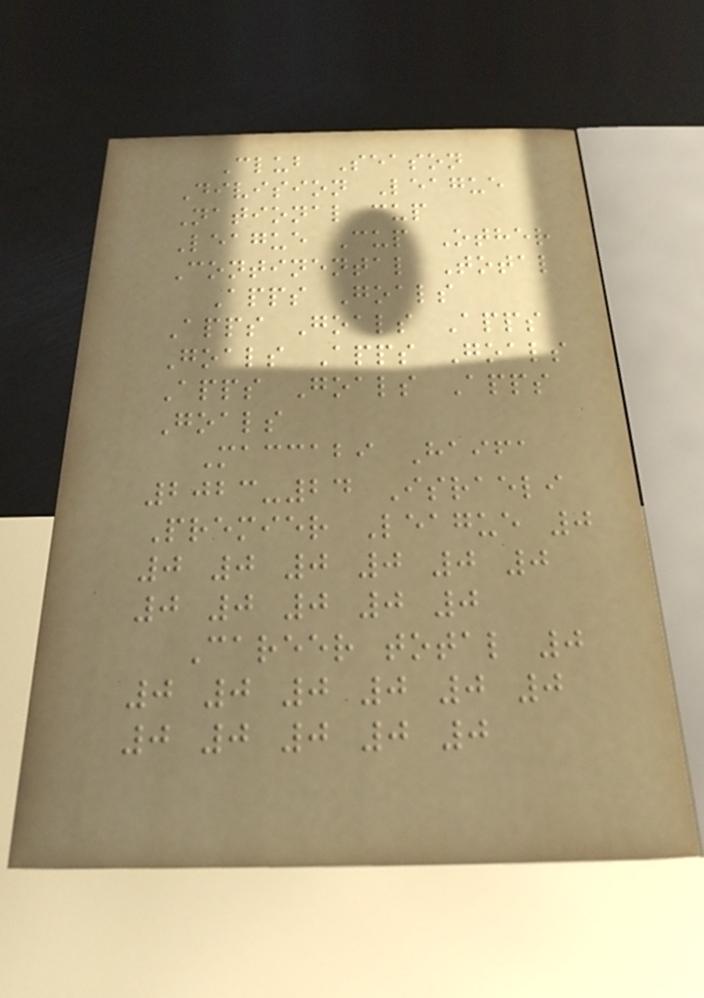Club Season
Division League
National cup
League Cup Other
Continental Total
Apps Goals
Apps Goals Apps
Goals Apps Goals
Apps Goals Apps
Goals
Maccabi Haifa
2023-24 Israeli
Premier League 0
0 0 0 0 0 0
0 0 0 0 0
Career total 0
0 0 0 0 0 0
0 0 0 0 0
